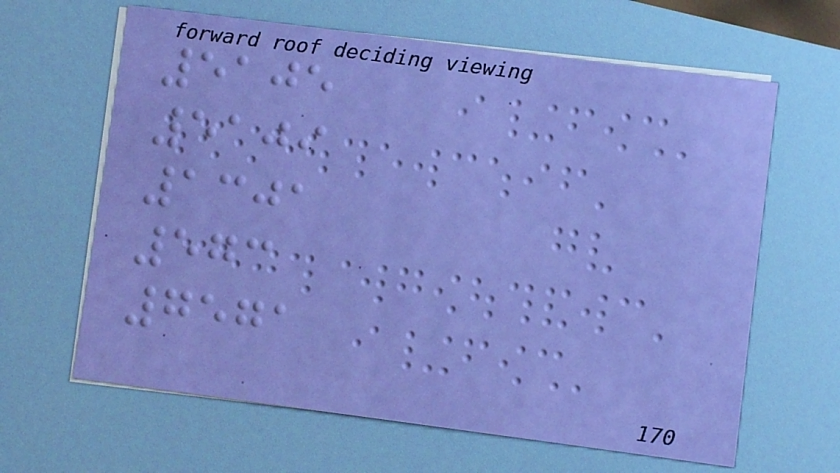5105
5109
1301
573
7571
